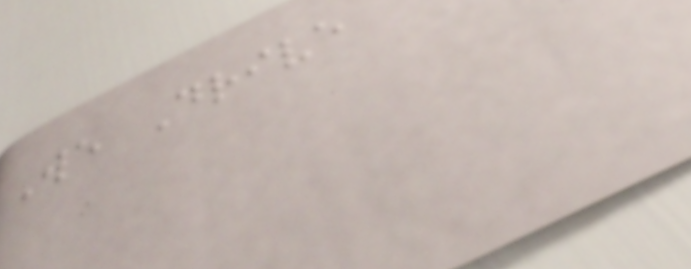We Drive
